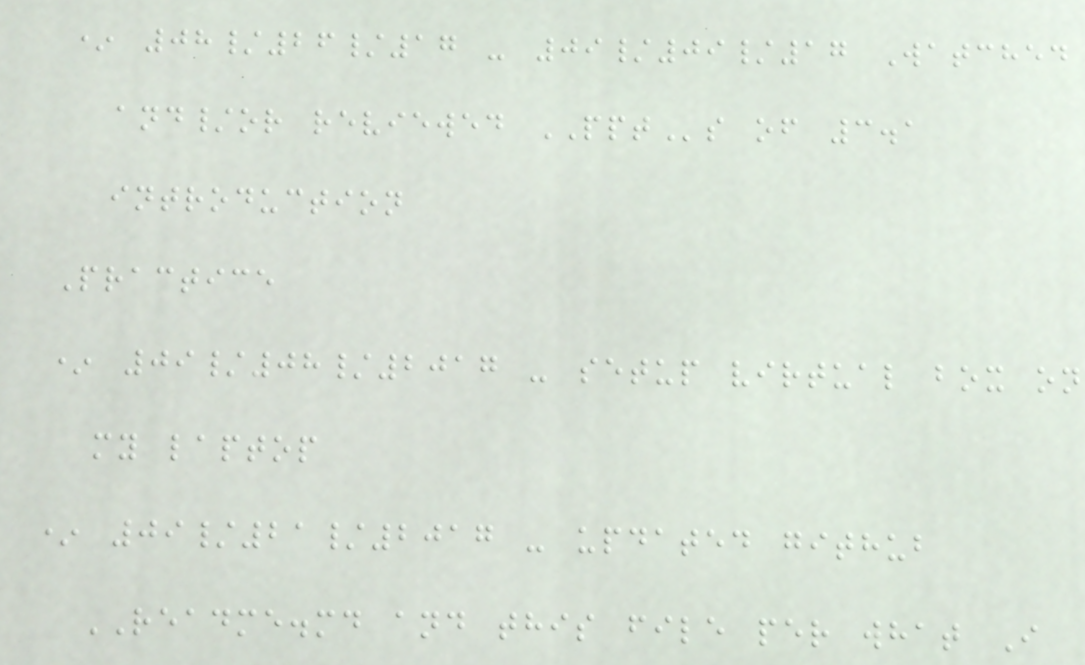* 08/26/17 - 09/09/17 Watched
and/or reviewed PPTs of 3.1
introduction
Practice
* 09/08/2017 - setup virtual box on
my laptop
* 09/21/2017 - updated github
README.md and this file per what I
